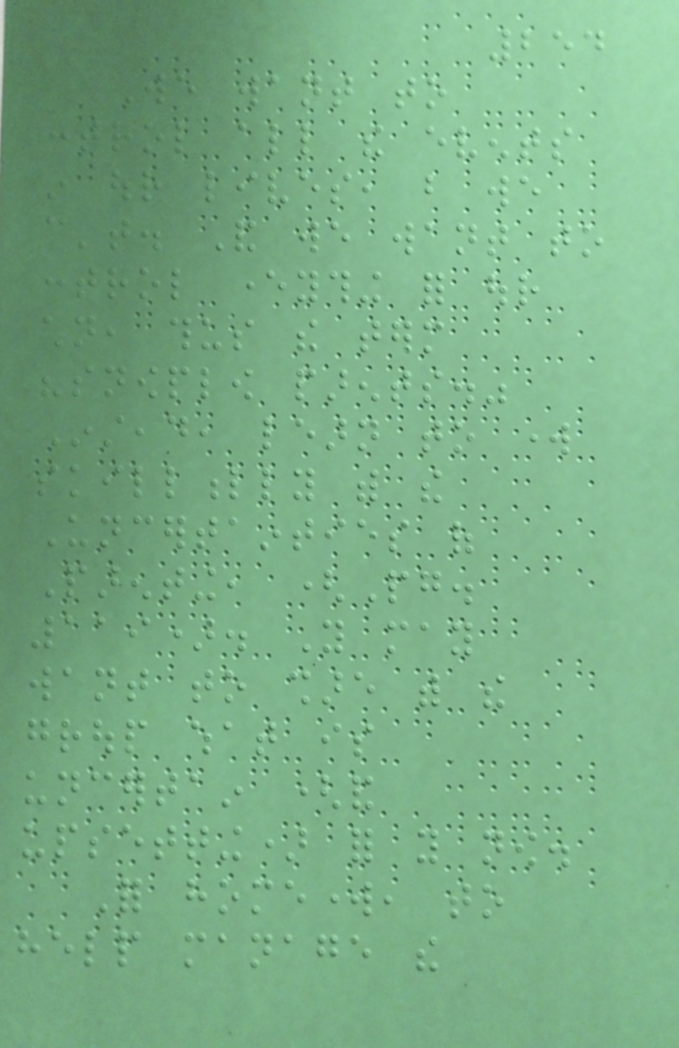254
We want to
control all the events
in our lives, but we
can't. And we want to
control everything for our
children, thus the term
"snowplow parents."
Instead, learn to work
skillfully with the
Uncertainties of
Parenting, (Pg.
119). You may
want to share with the
group what is
uncertain (and
upsetting) for you now.
For homework, to
help manage the
